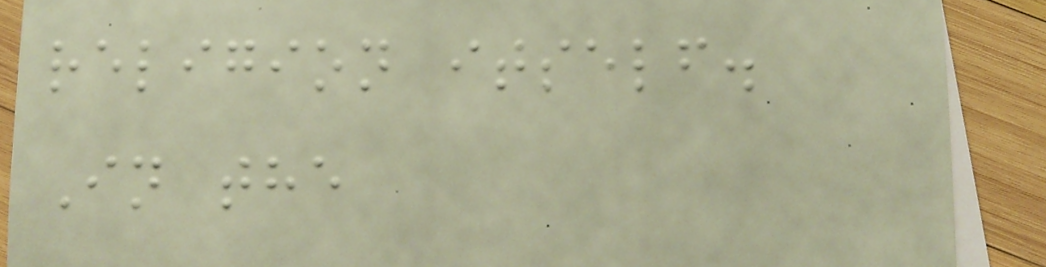religion itself.
In the
